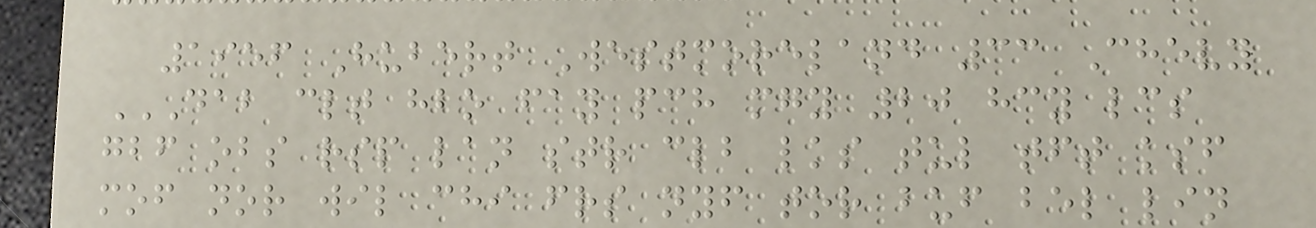1956 Hubert Westmoreland 33 Chevy
DAB CLT HBO FAY PCH MGY 20 HCY LCS
GBF OBS RSP LAN STR CLB LKS TUL TFT KSF
MOF NOR WIL CHI FRS NYF TOR BUF BEL LIN
